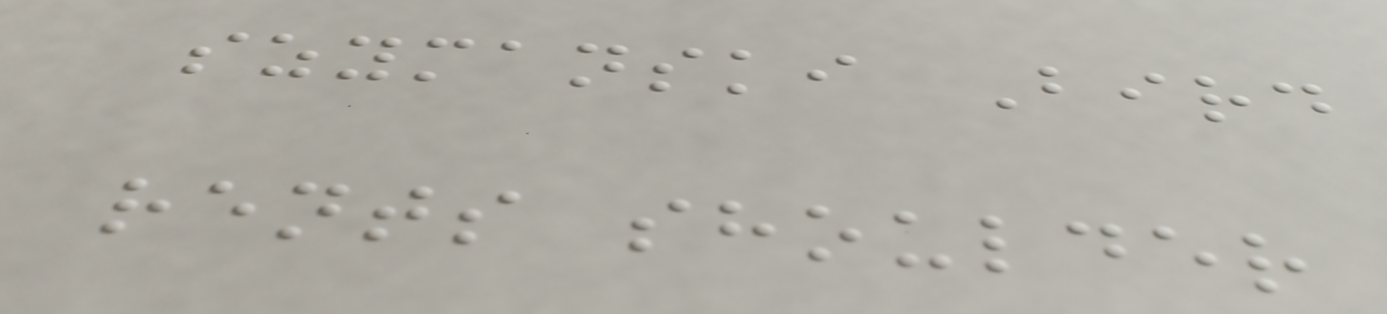szymanski Bird
rents shoulder
